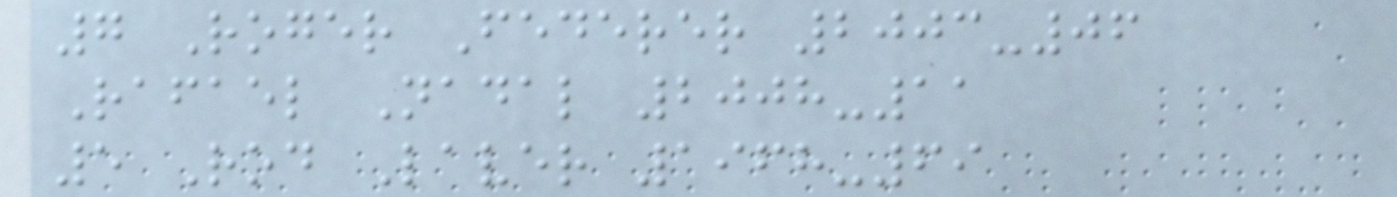7 Roger Federer 2003-06
Rafael Nadal 2008-11
5 Rod Laver 1968-69
